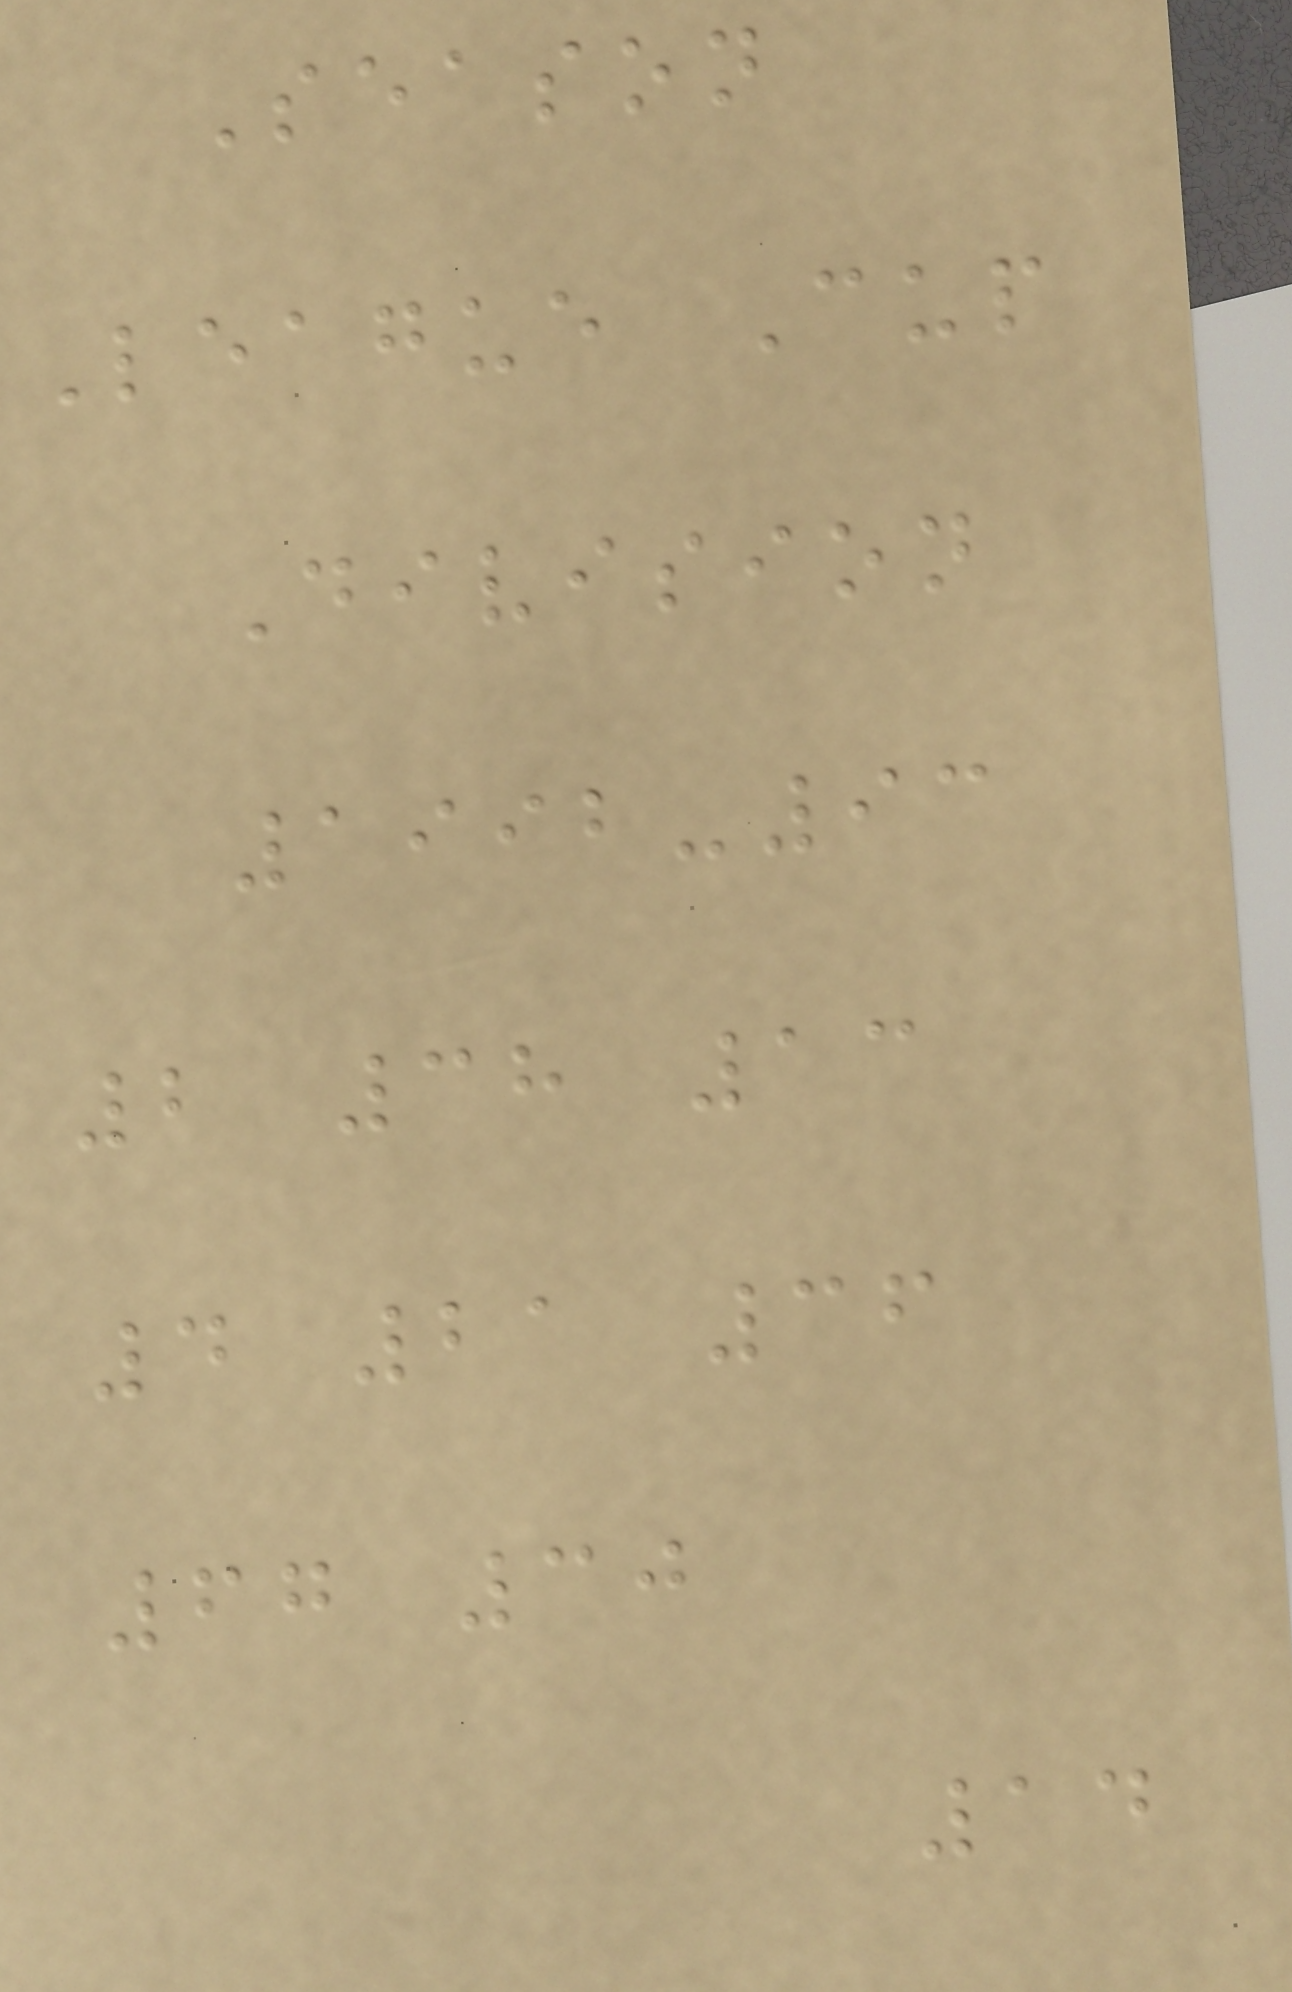Season
League Cup
Division
1992-93
2 38 13
4 21 36
67 30
14
